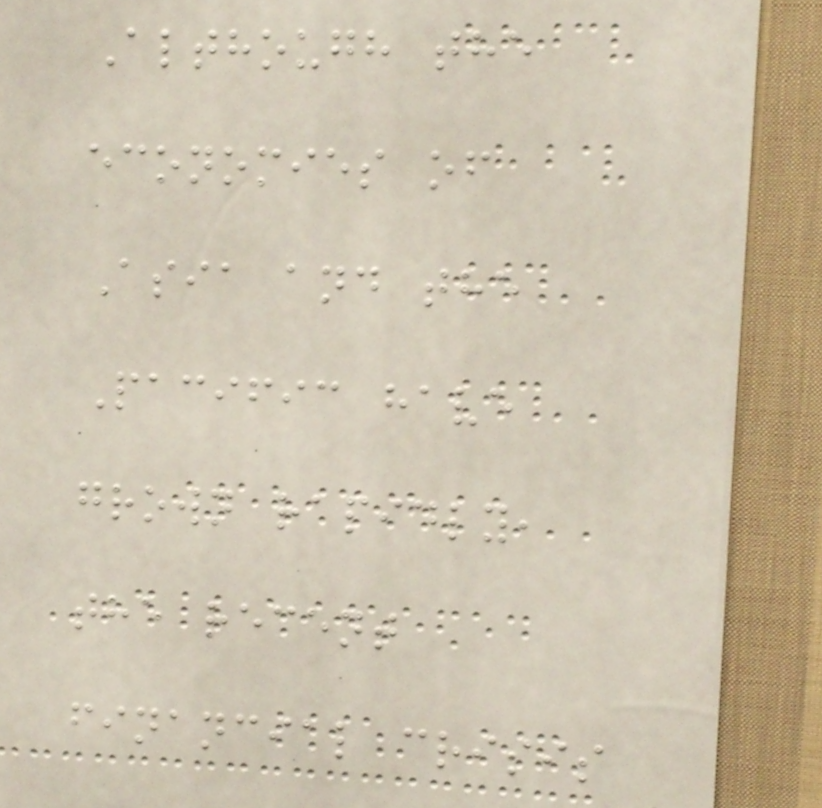Although the
economies of
Asia and the
Pacific have
grown rapidly,
the recent
financial crisis
